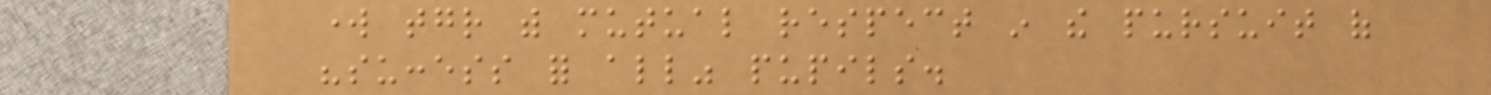work together with mutual respect in the pursuit of
"success for all" pupils.
